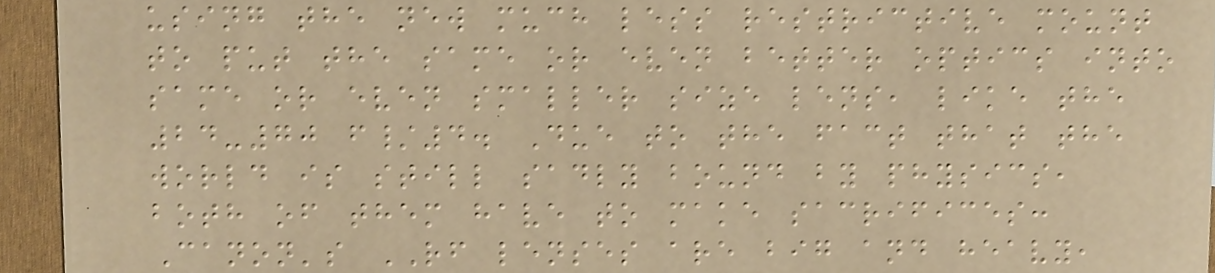using the new much less restrictive mount
to put the same or even better optics into
same or even smaller size lens, like the
24-70 f/4. Due to the fact that the
world is still sadly bound by physics,
both of them have to make sacrifices:
Canon's RF lenses are big and heavy,
